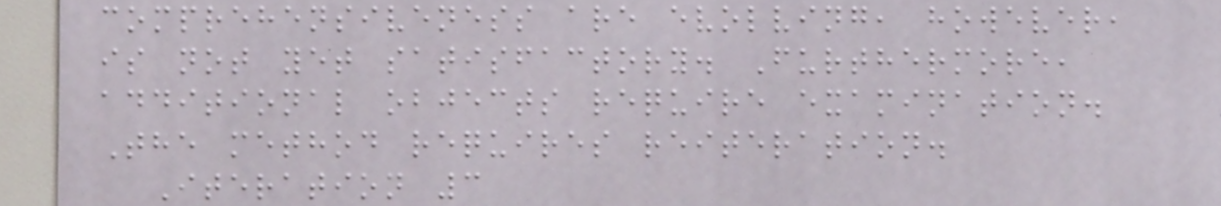comprehensiveness are evolving, however,
is not yet satisfactory. Furthermore,
additional objects require examination.
The method requires reiteration.
Iteration 3
